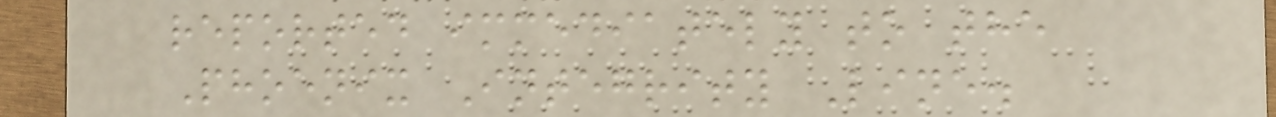reported immediately to the
Phoenix Integrity Line.
